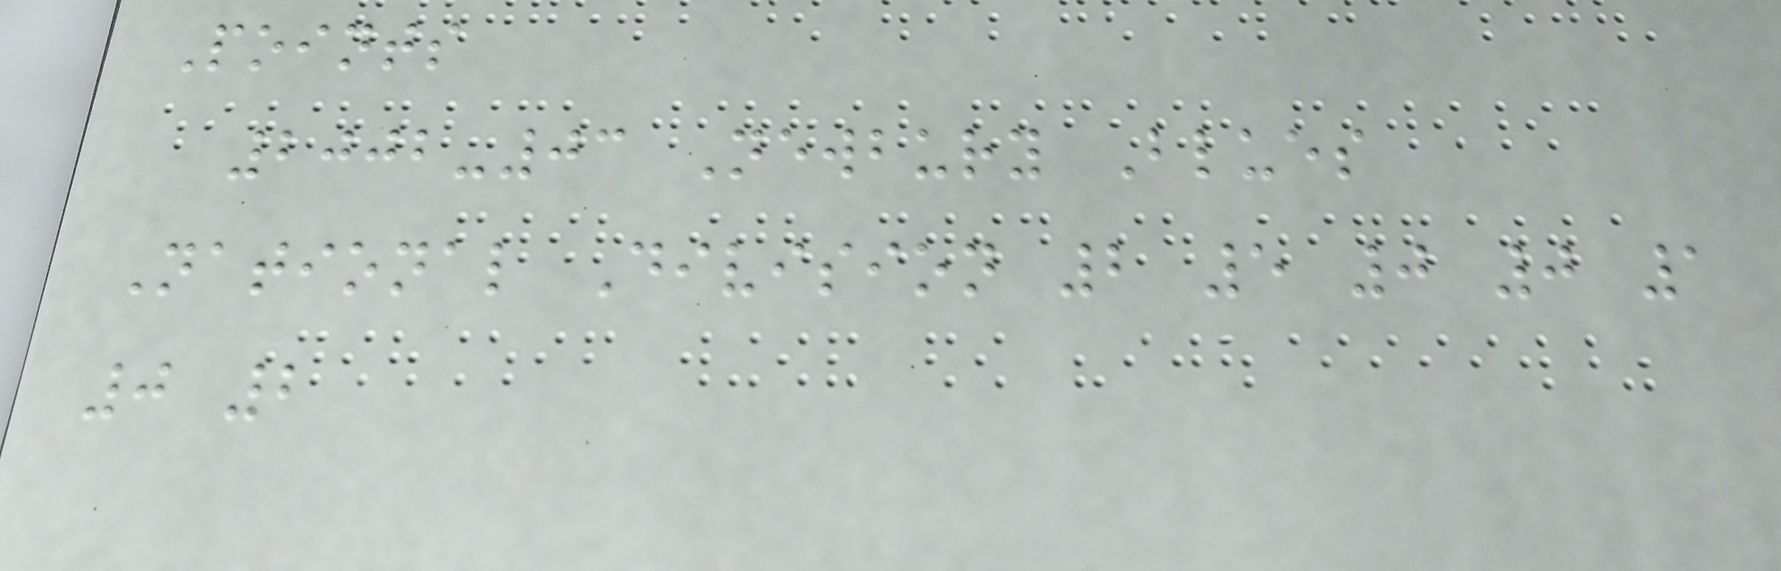Points
2002-03 Newbury Blues
National Division 2 5 0 0 1
0 2
